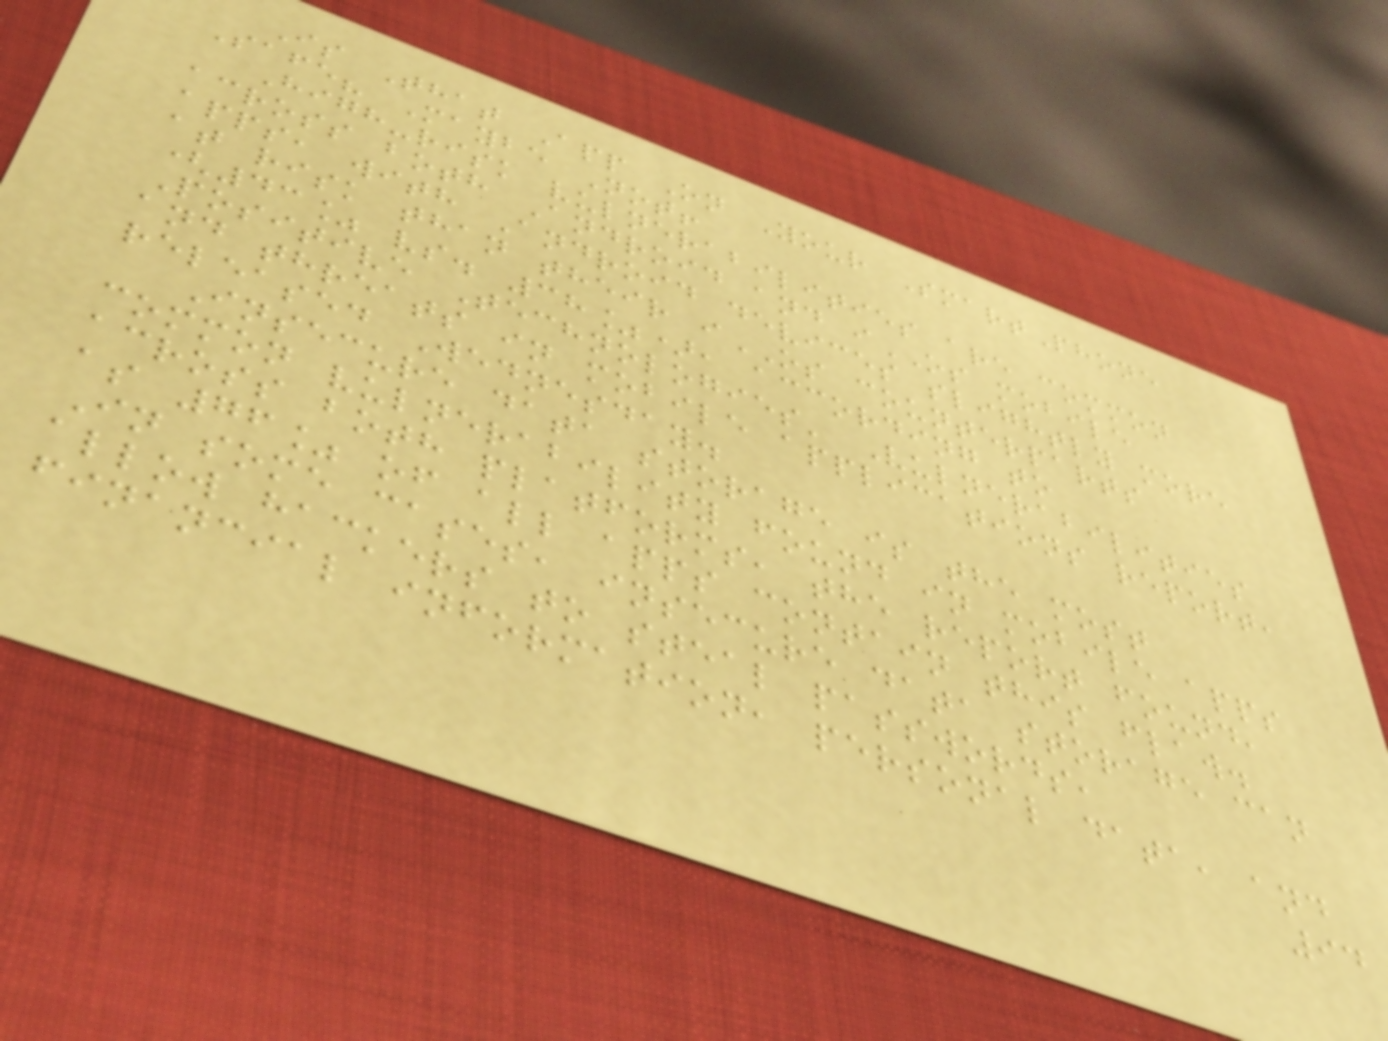Is That App On Your SmartPhone
Safe? Maybe Not!
High-risk vulnerabilities are common
across both Android and iOS mobile
apps, with Android devices slightly more
at risk than their iOS counterparts
(43% vs. 38%), according to
Positive Technologies' Vulnerabilities
and threats in mobile applications report,
released Wednesday.
Insecure data storage is the most
common vulnerability found in mobile apps
across both platforms, the report found,
as 76% of all apps contain this flaw.
In some cases, insecure data storage can
allow hackers to steal passwords,
financial information, personal data, and
94
